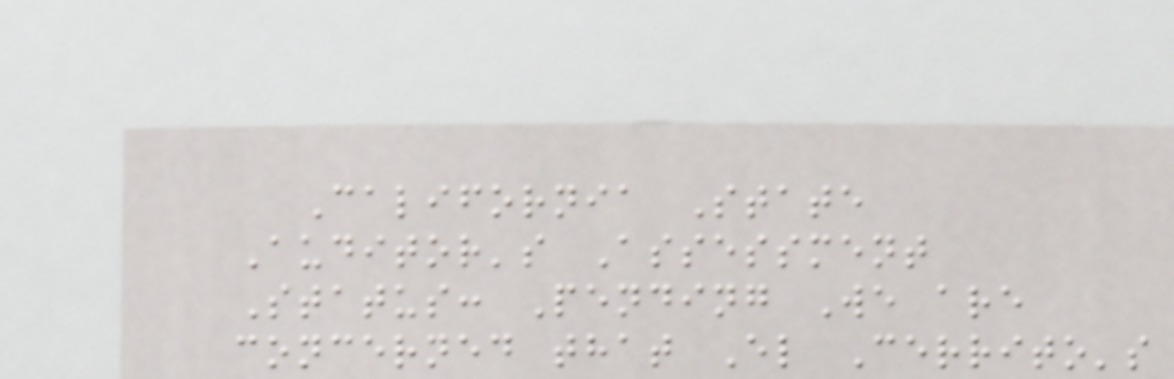California State
Auditor's Assessment
Status: Pending We are
concerned that El Cerrito's
